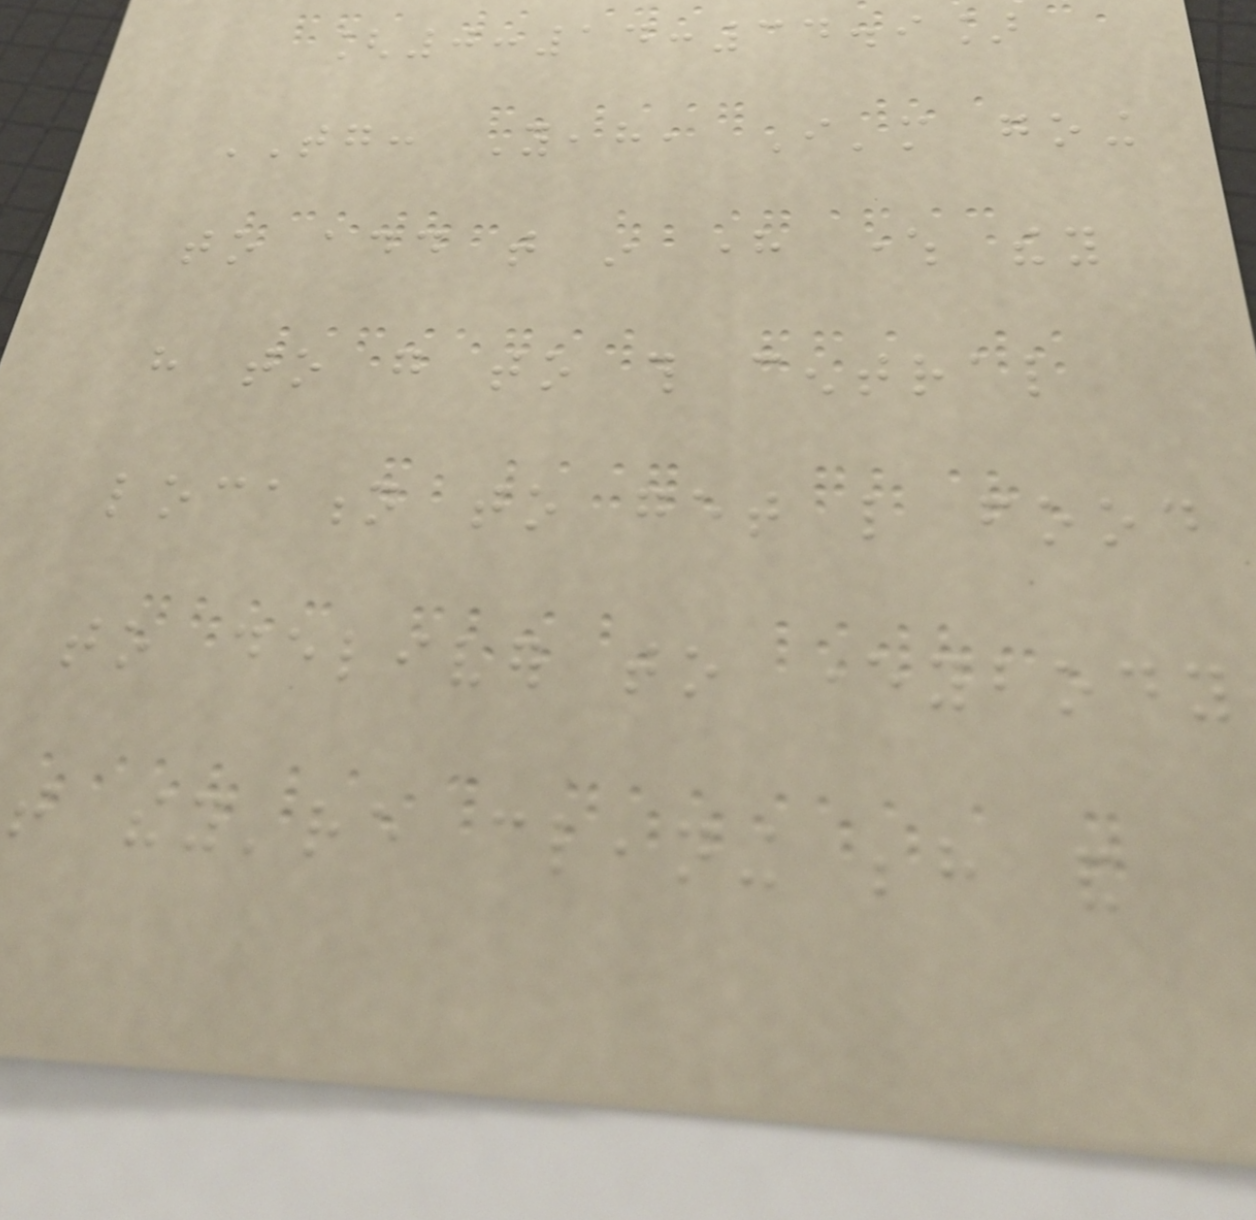[0:14:34.9]
TG: Yeah, I'm going
to add that in here where they
have to go to this central
location to get like food
to deliver to everybody
that they're cleaning behind and
